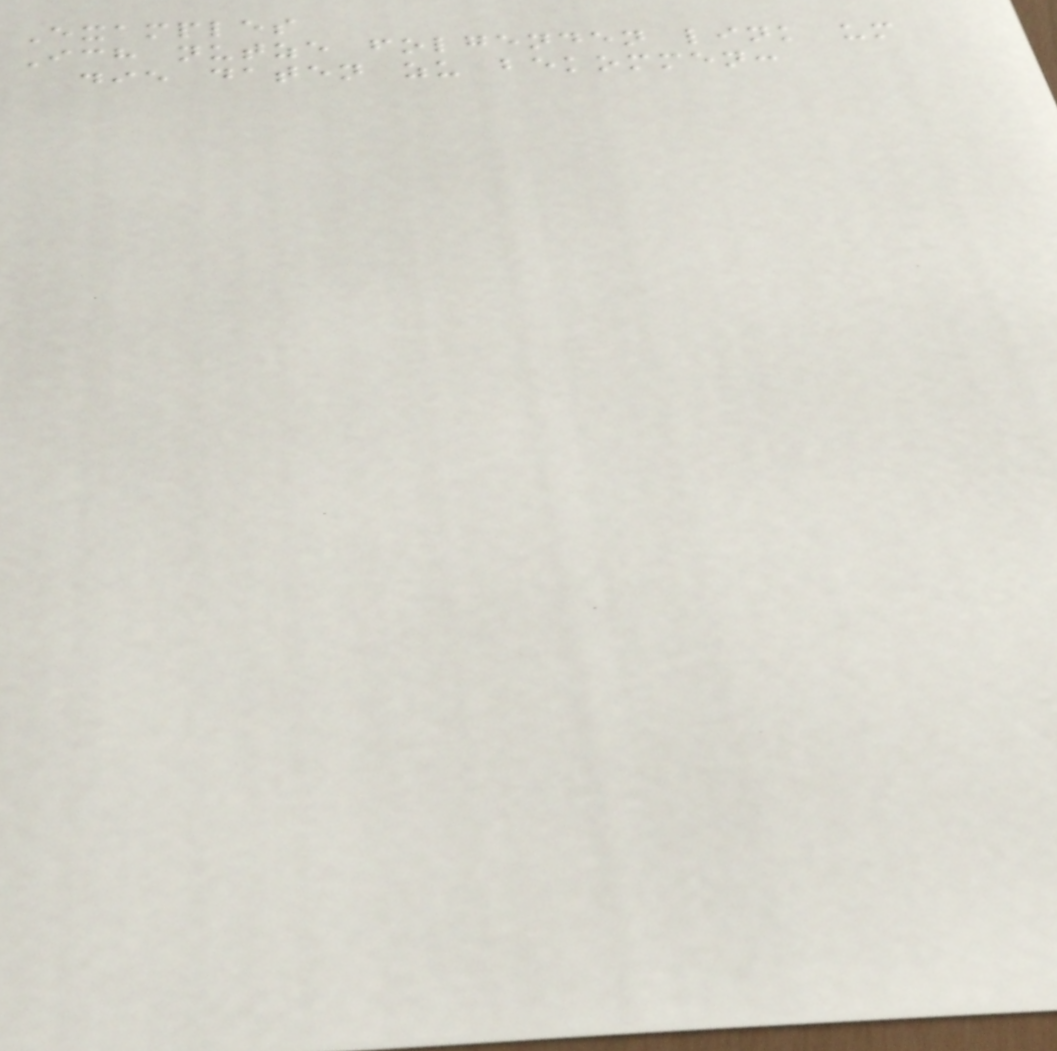Examples
Ich nutze folgenden link um
die daten zu bekommen:
